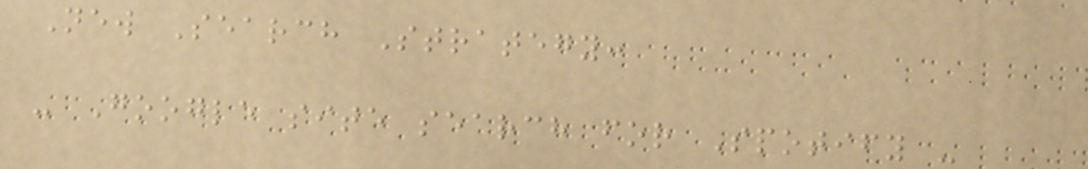New Search Strategy:
- Google site search for Spotify -
